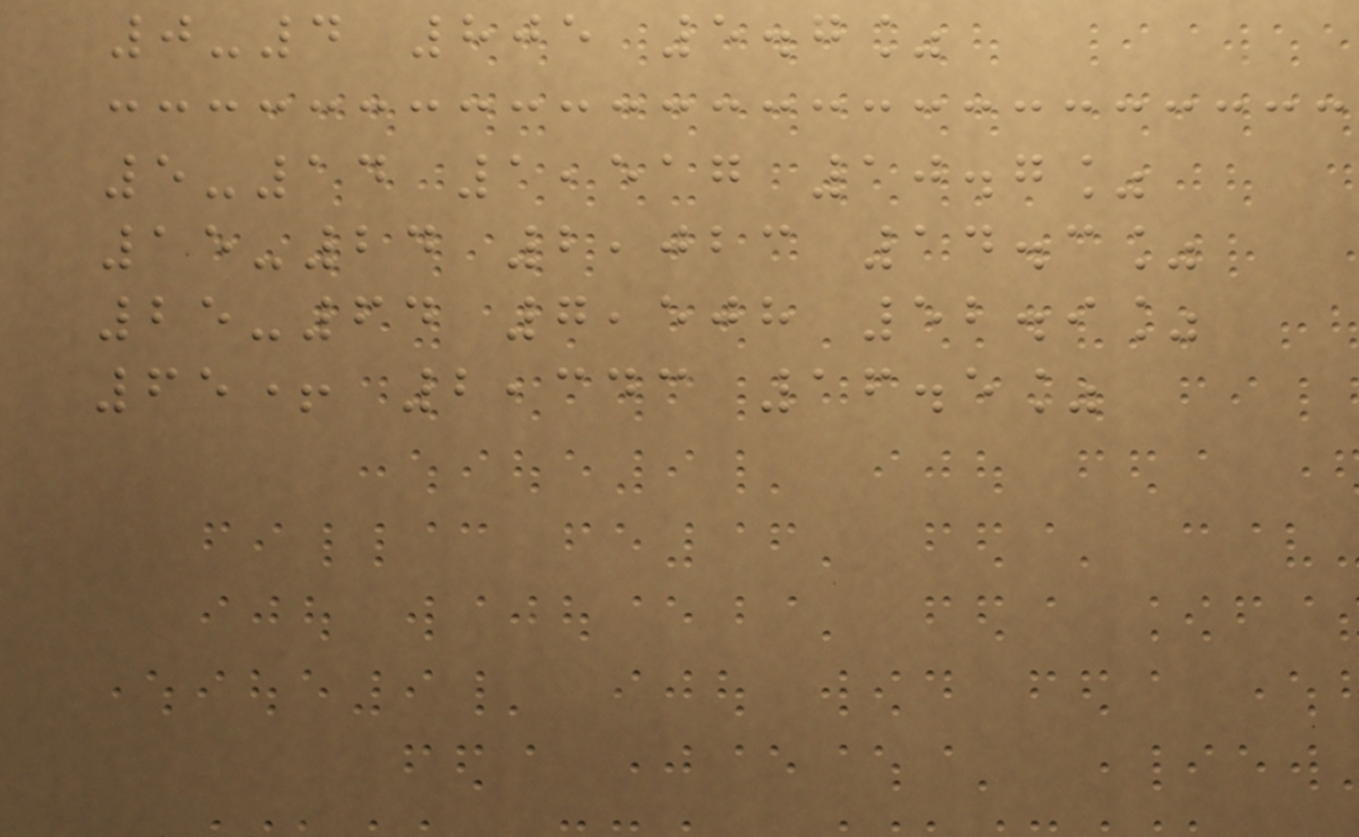0-4 805 5.7%
5-14 1,517 10.7%
15-24 2,023 14.3%
25-64 7,508 52.9%
65+ 2,343 16.5%
